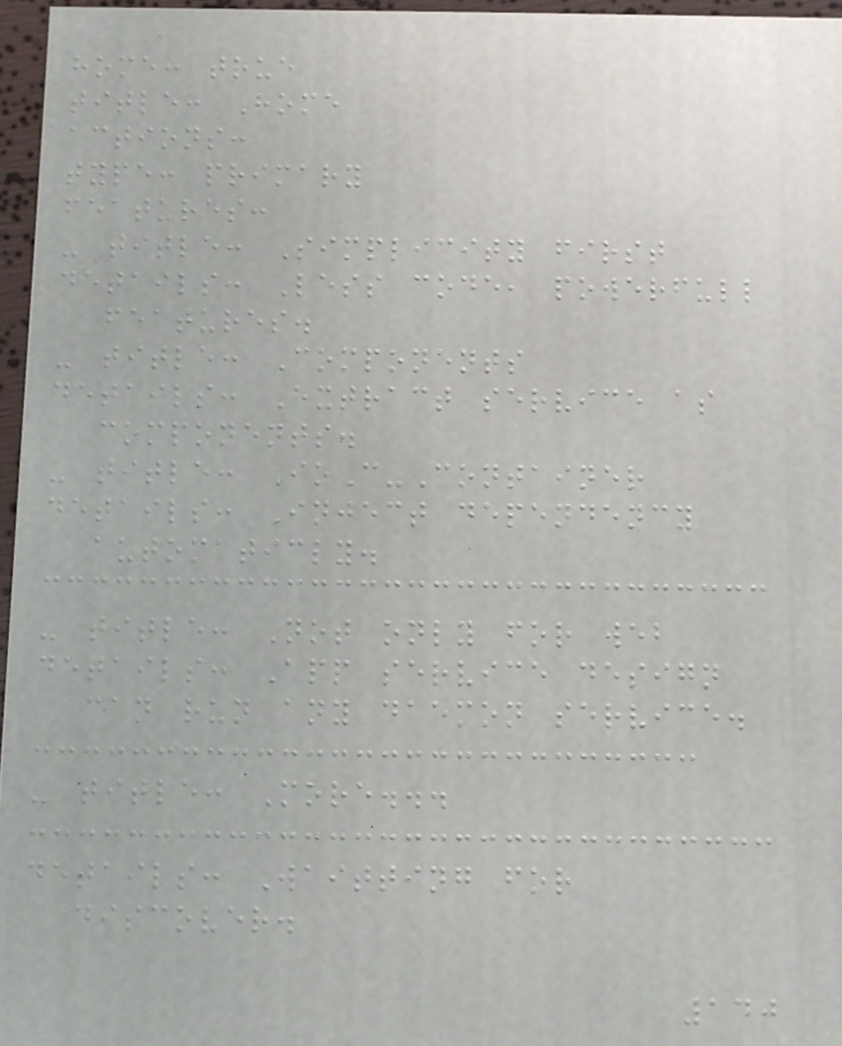home: true
title: Home
actions:
type: primary
features:
- title: Simplicity first
details: Less code, powerfull
features.
- title: Components
details: Extract service as
components.
- title: IoC-Container
details: Inject dependency
automaticly.
- title: Not only for web
details: App service design
can run any daemon service.
- title: More...
details: Waitting for
discover.
140
